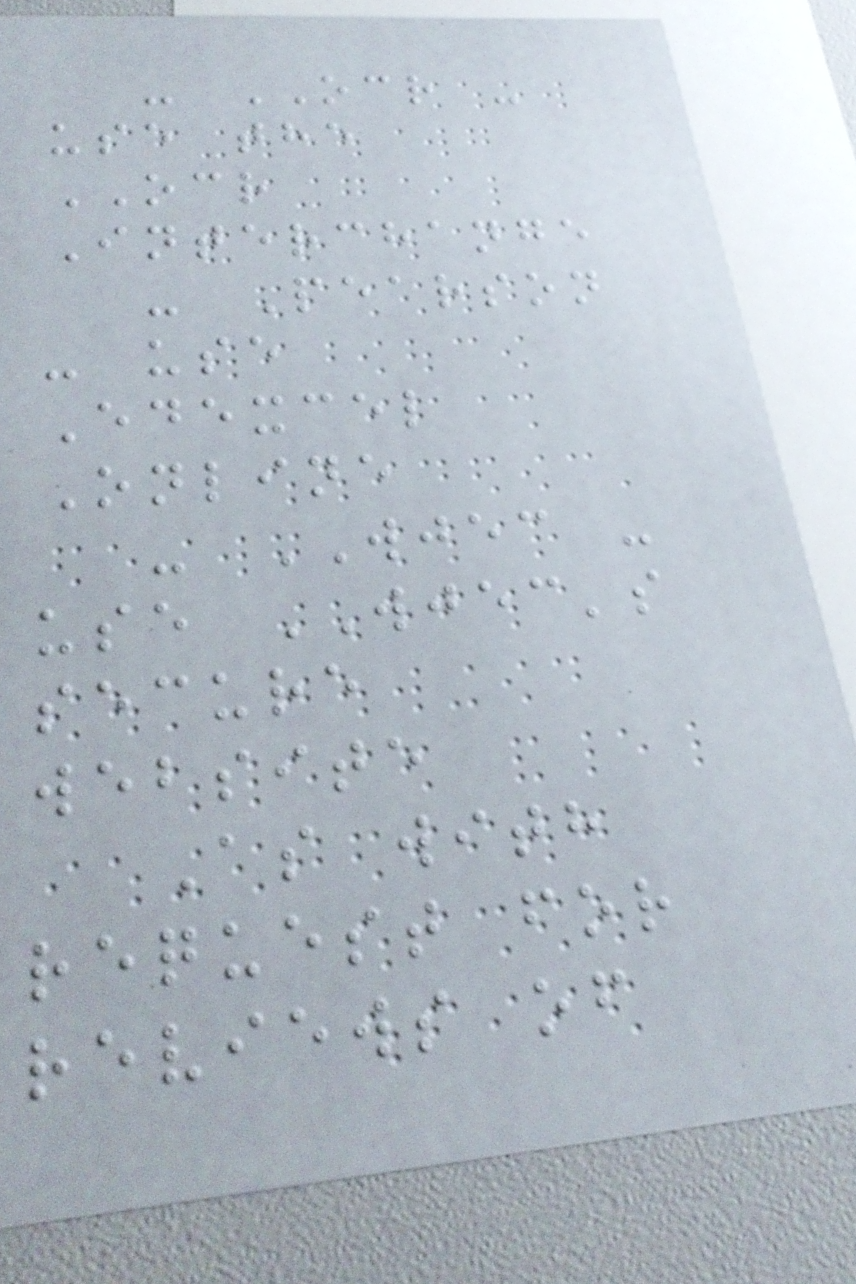- OCR -
use the
OCR
Interchange
- Pearson
- use
Edexcel
Online
- WJEC -
use WJEC's
secure
website
As with
request for
reviews of
